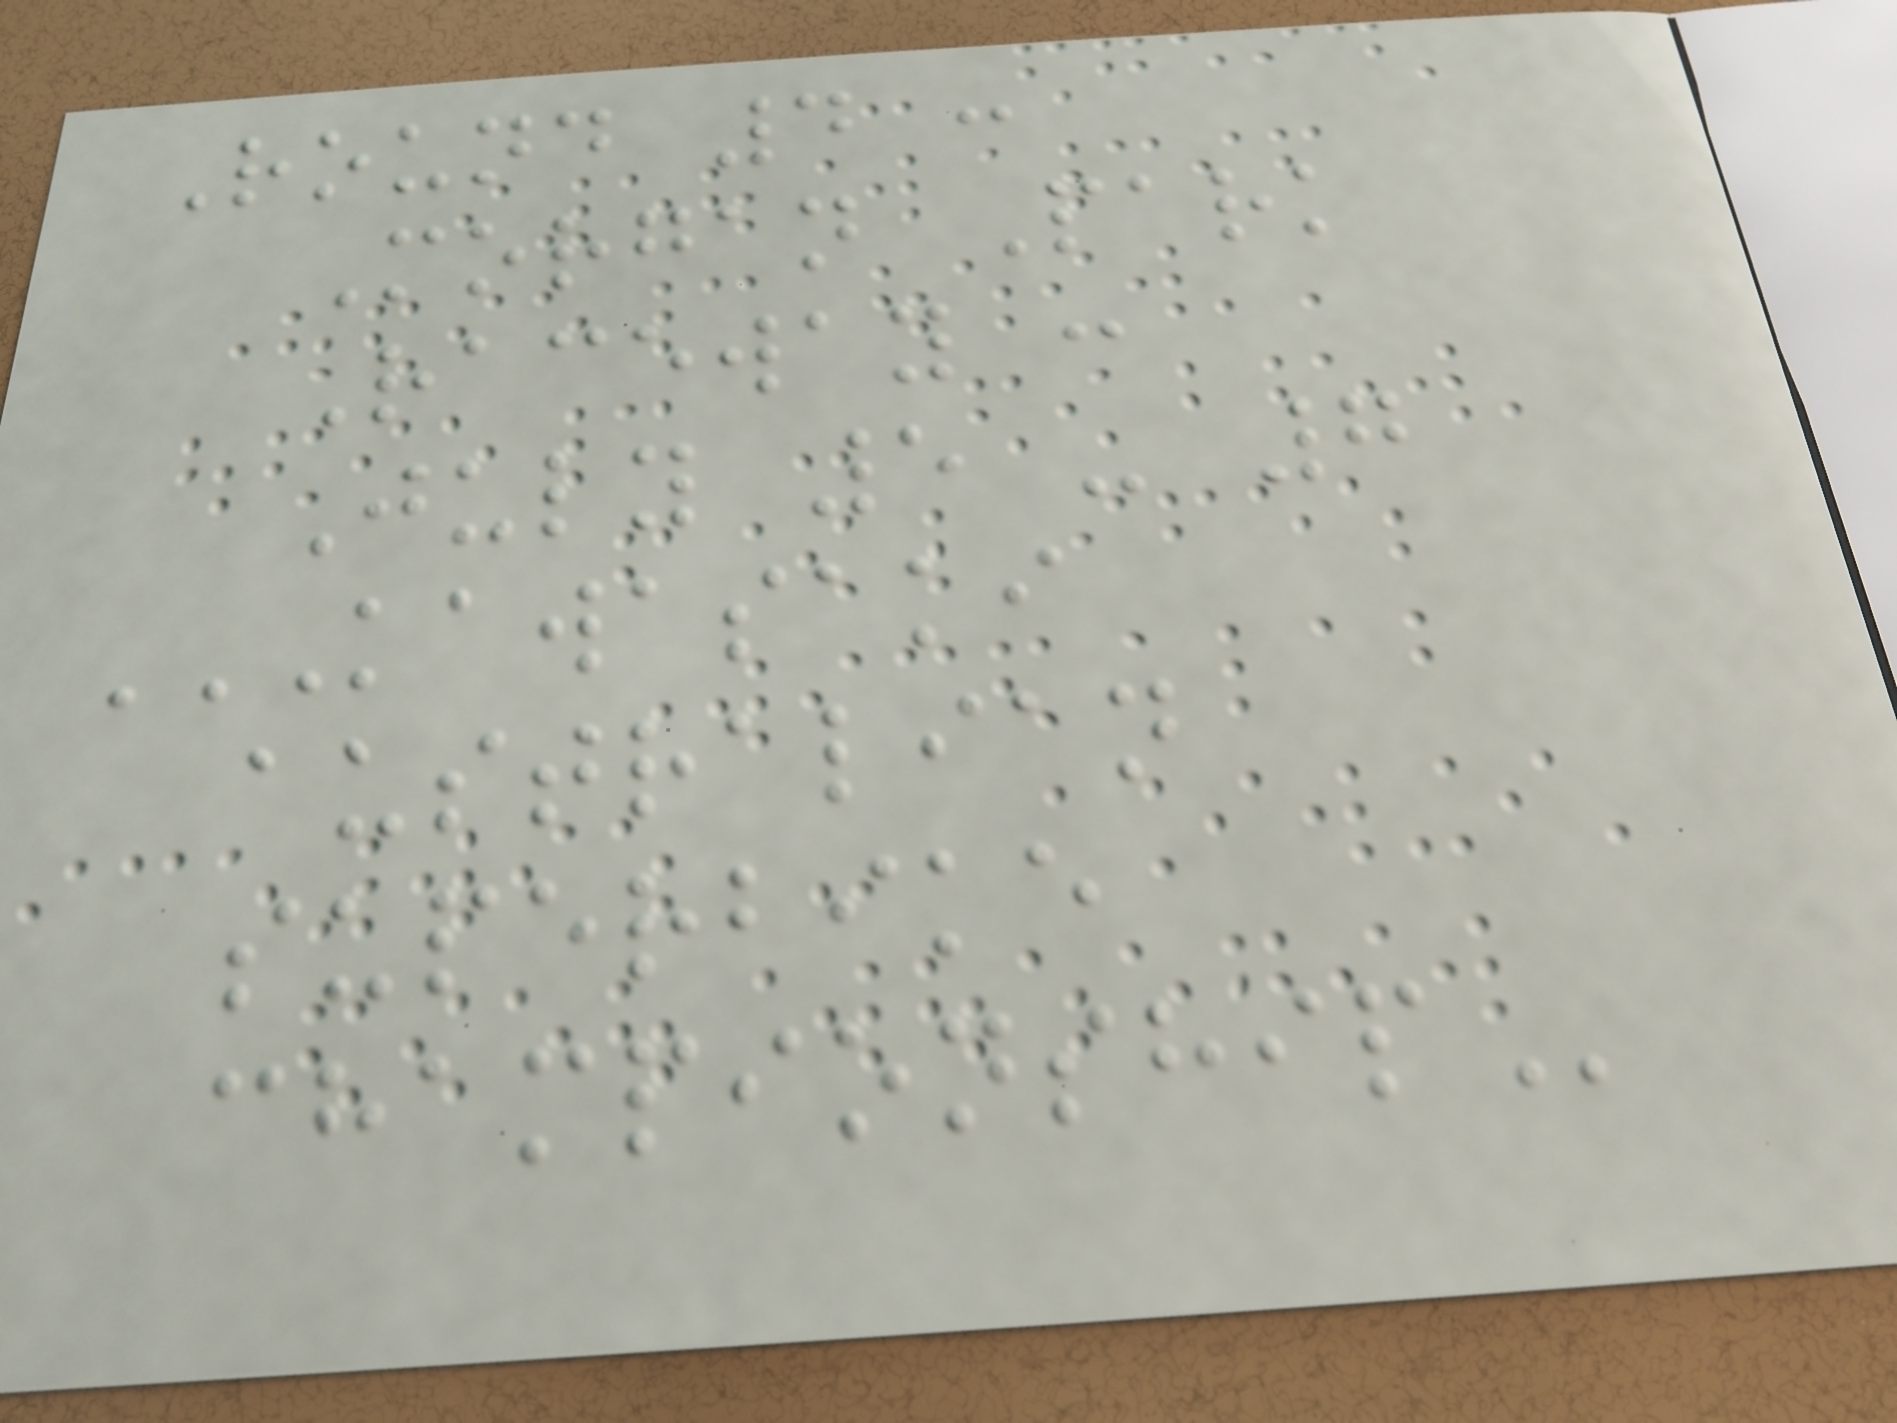Round 4 :
Morgan Park
Raceway :
July 5 - 7
KAWASAKI
AUSTRALIAN
SUPERBIKE
CHAMPIONSHIP
